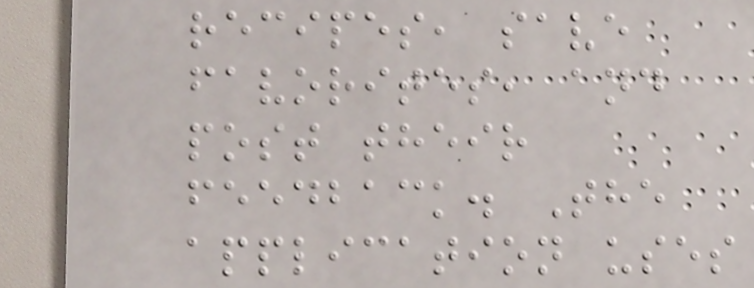recipes, save
favorites, and
post their
feedback. The
application uses
